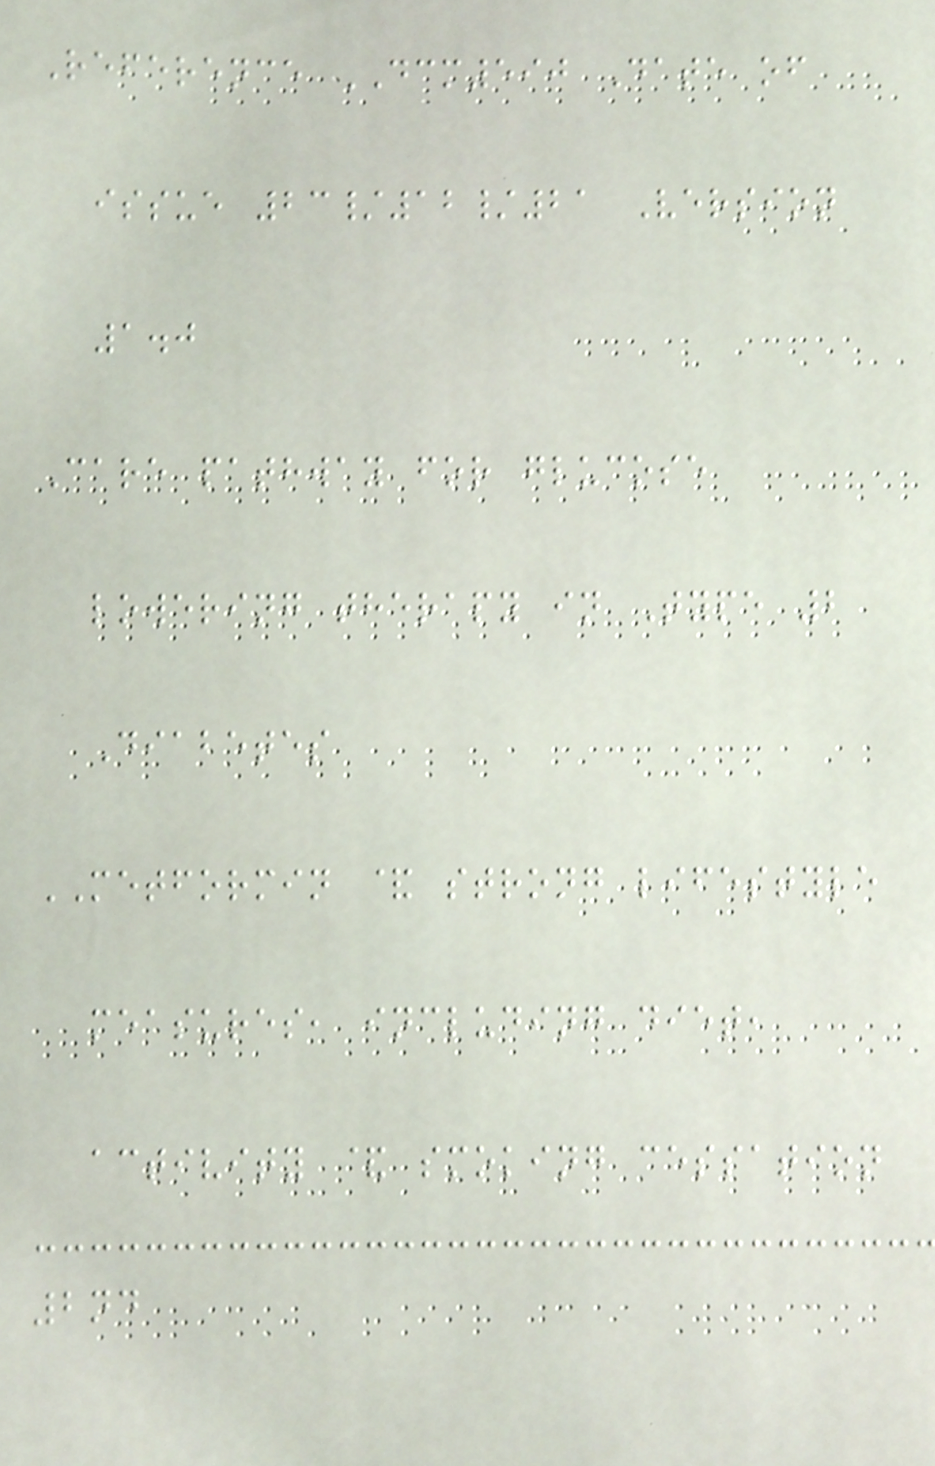Reference DCM590 Date of
issue 23/12/21 Version
1.0
Care pathway for glucose
lowering therapy in Type 2
Diabetes
METFORMIN & strong lifestyle
measures, including diet,
activity & smoking cessation
2nd
